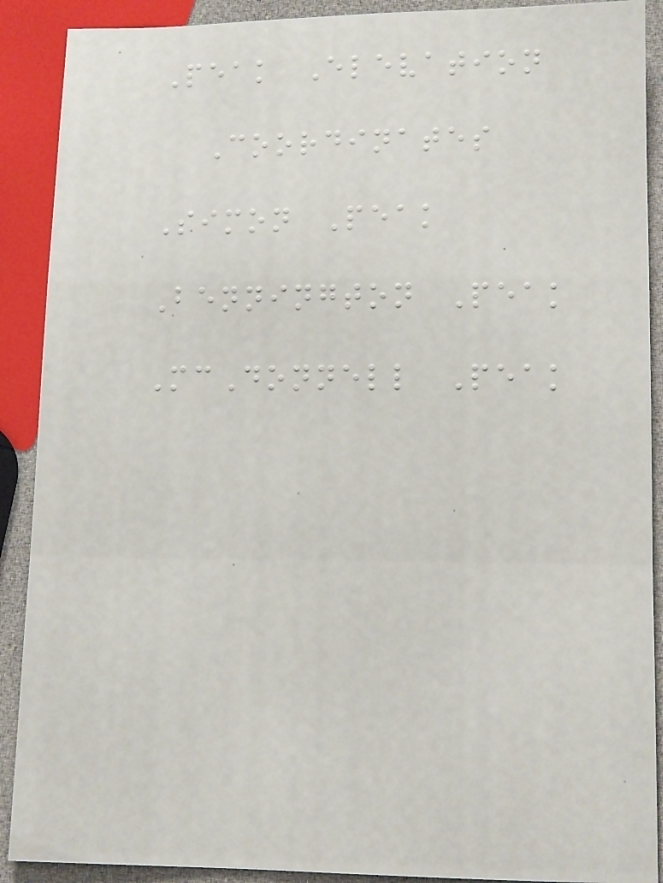Peak Elevation
Coordinates
Simon Peak
Bennington Peak
McDonnell Peak
